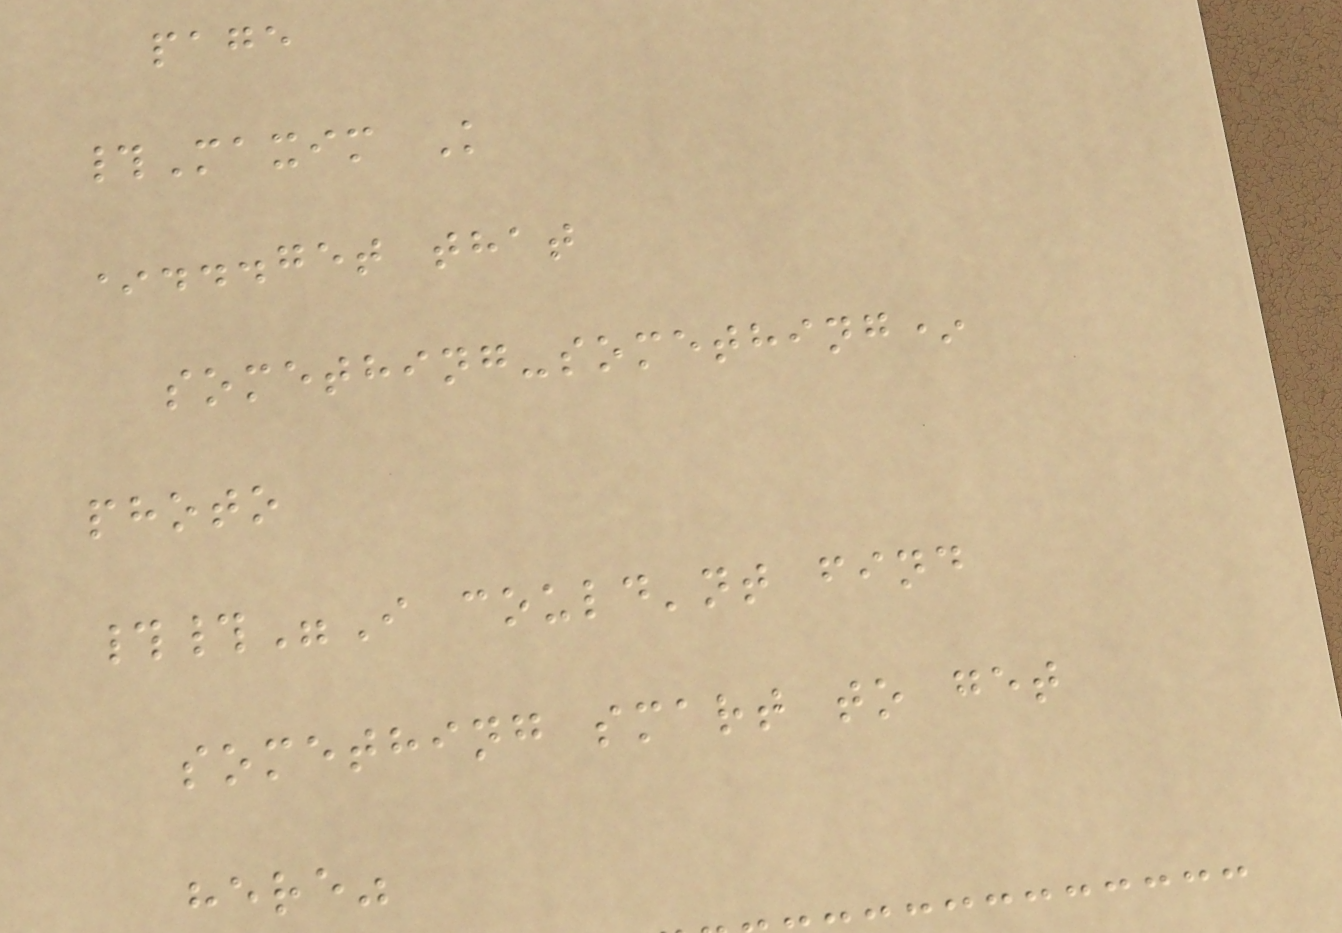page
#Maxim K
*...get that
something-something*
photo
##"I could'nt find
something smart to get
here"
